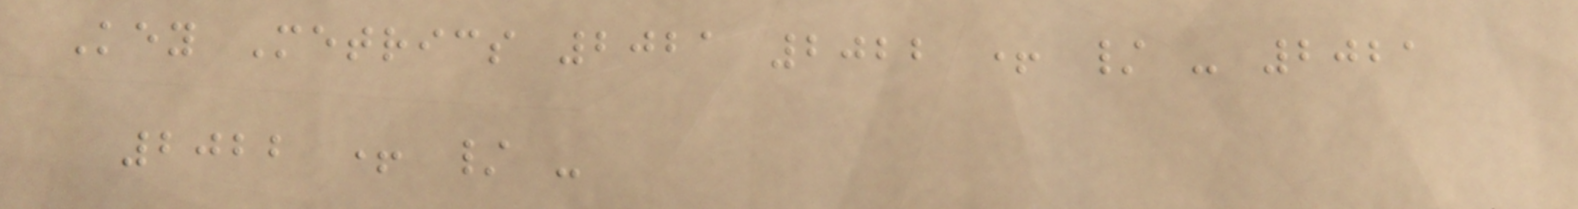Key Metrics 2021 2022 + / - 2021
2022 + / -
